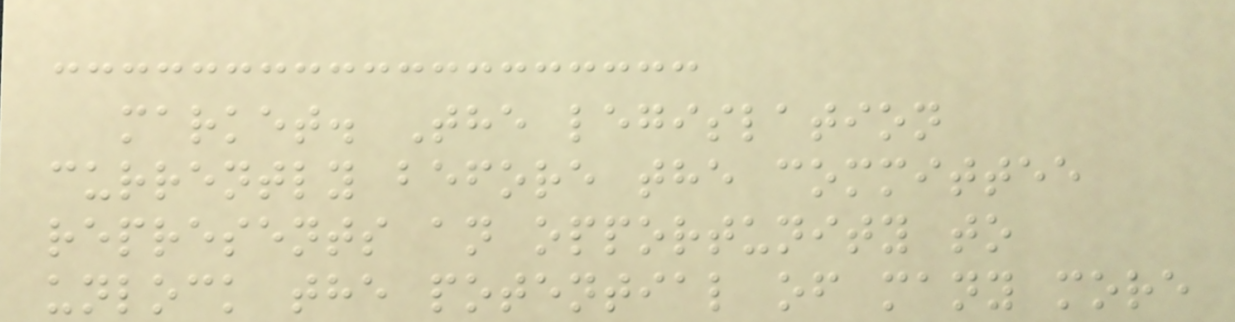market. The legislation
currently before the committee
represents an opportunity to
unlock the potential of many more
